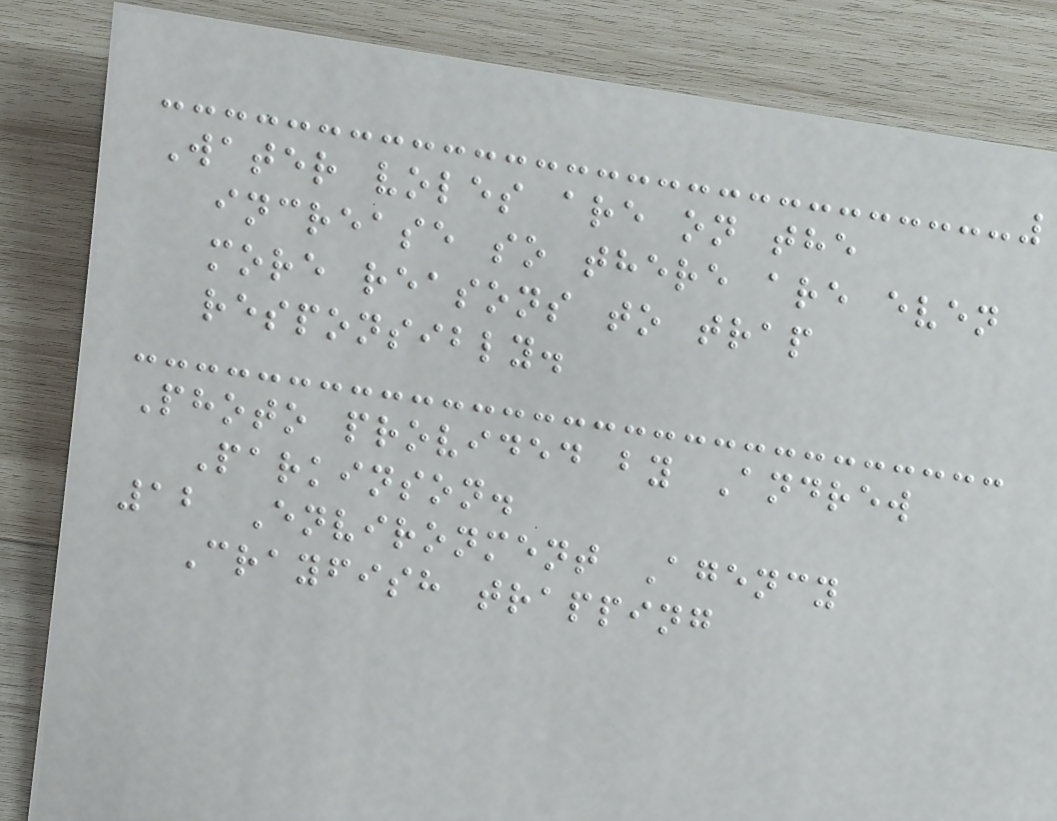Water voles are on the
increase so there are even
more reasons to trap
responsibly.
Photo provided by Andrew
Parkinson.
12 Environment Agency
Crayfish trapping
